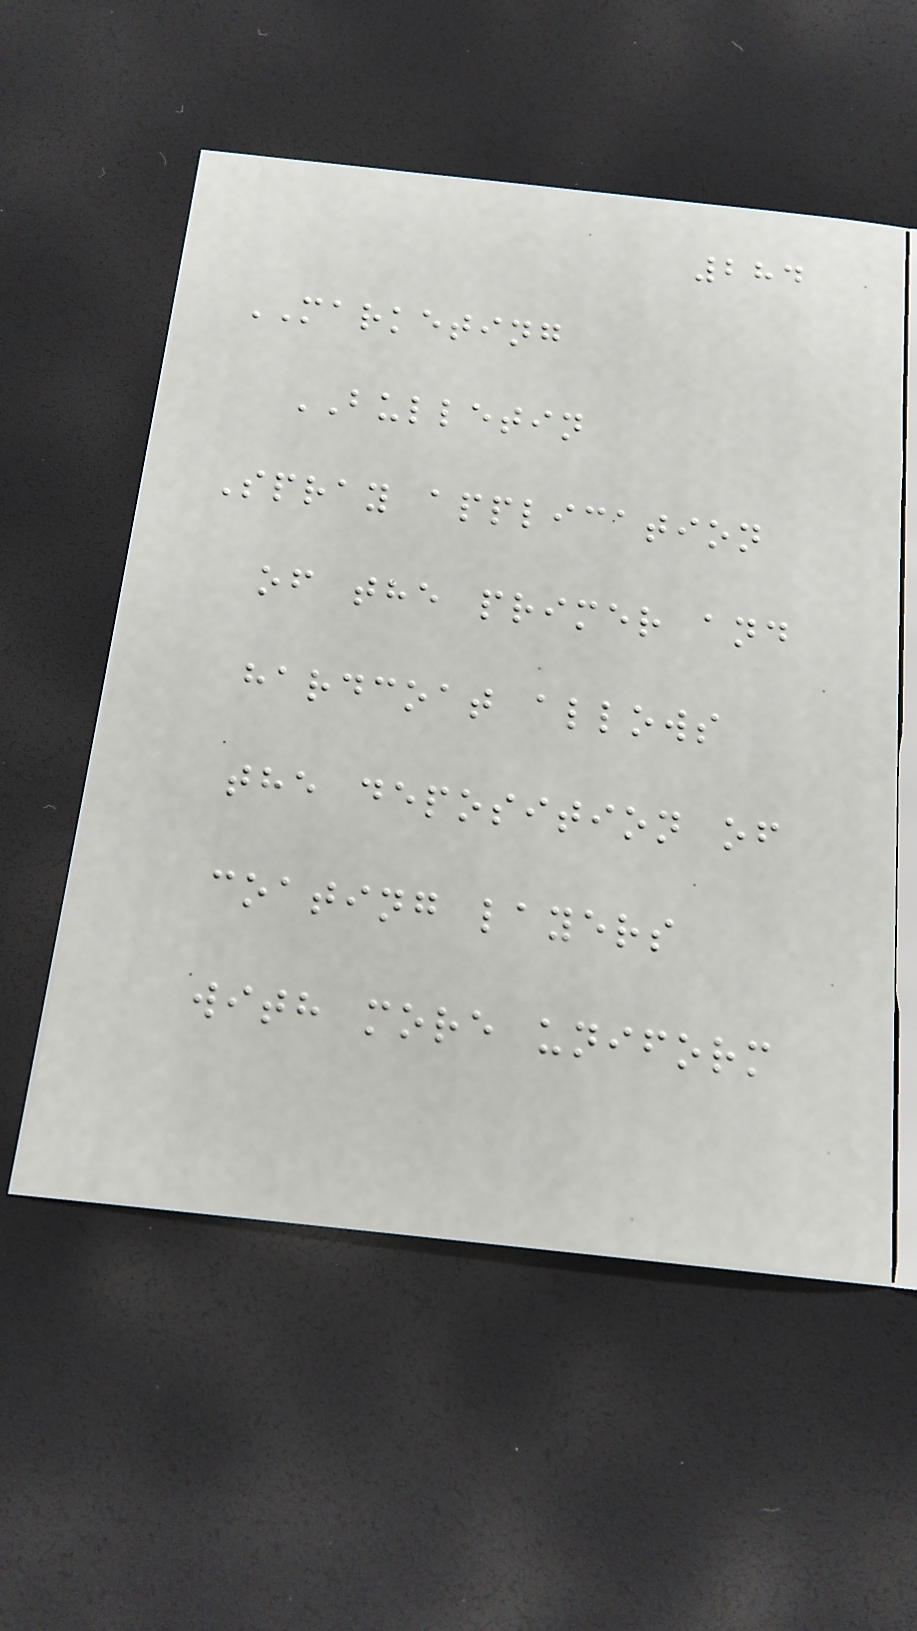284
MARKETING
BULLETIN
Spray application
of the primer and
hardcoat allows
the deposition of
coating layers
with more uniform
